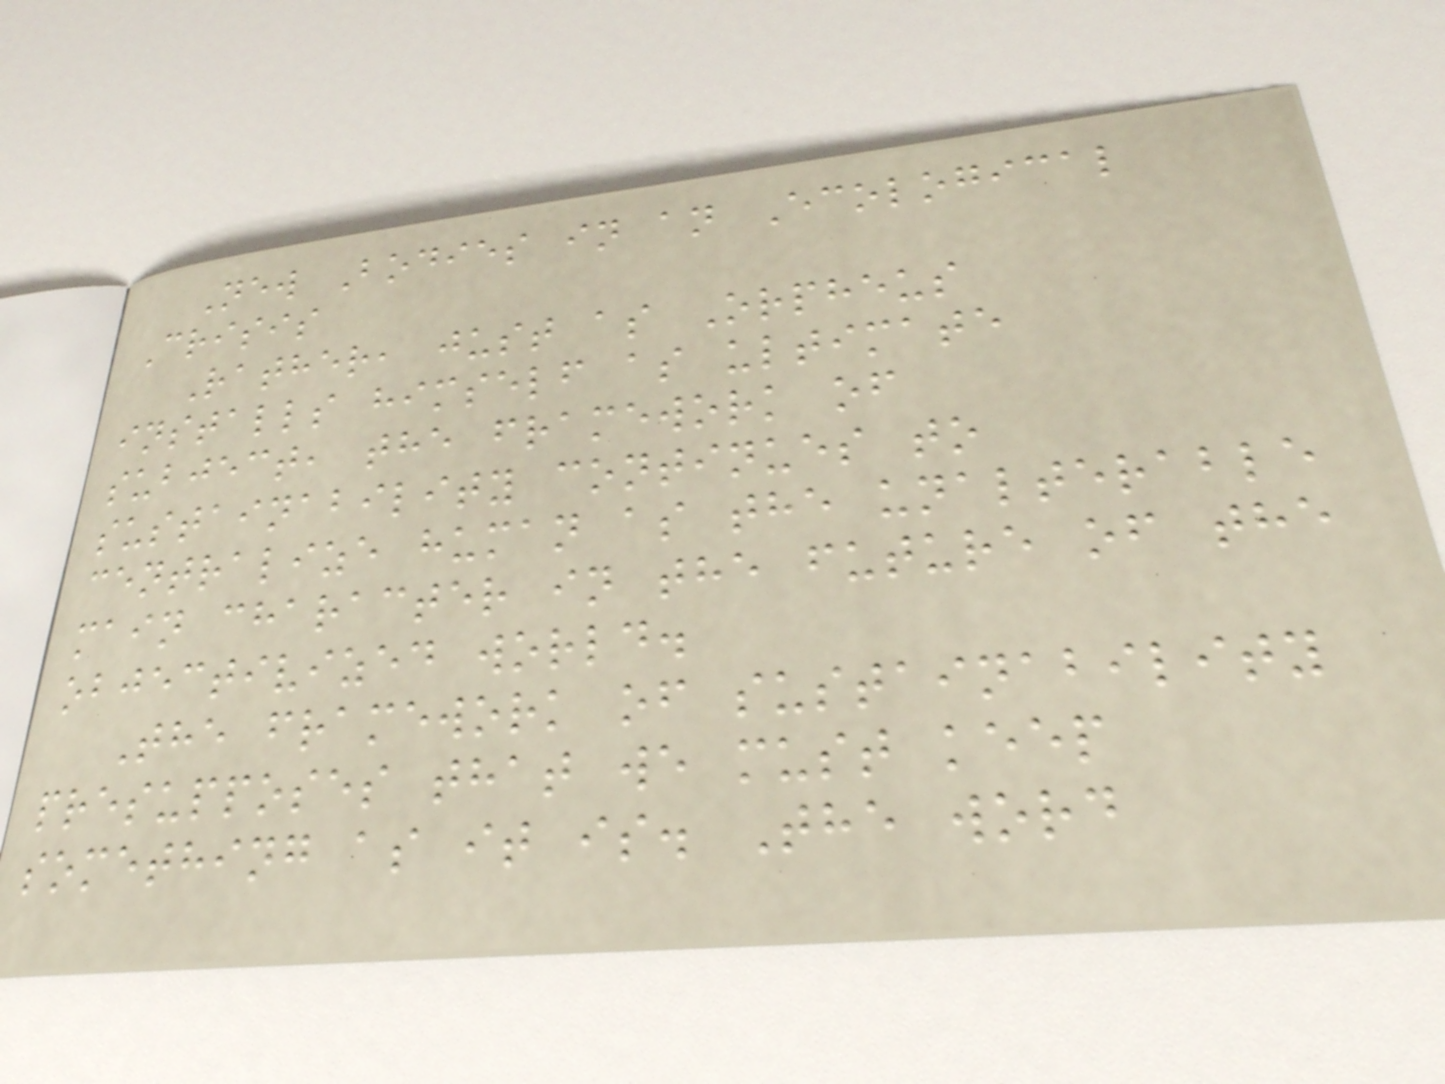New Bodies in an Ecological
Crisis
Rather, just as Orpheus
installs himself as ultimate
subject, the framework of
sustainability continues to
centralize human as the unalterable
main character in the future of the
objectivized world.
The framework of sustainability
presupposes that we must keep
something as it is. The word
